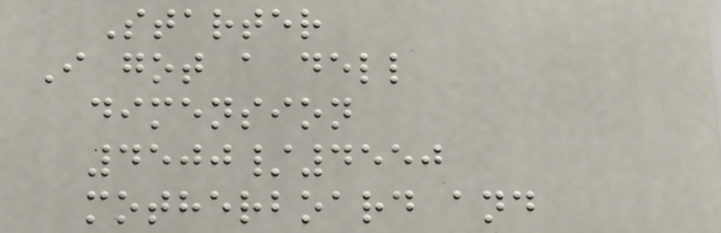Starter
I got a dell
dimension
4500/4550
motherboard and
